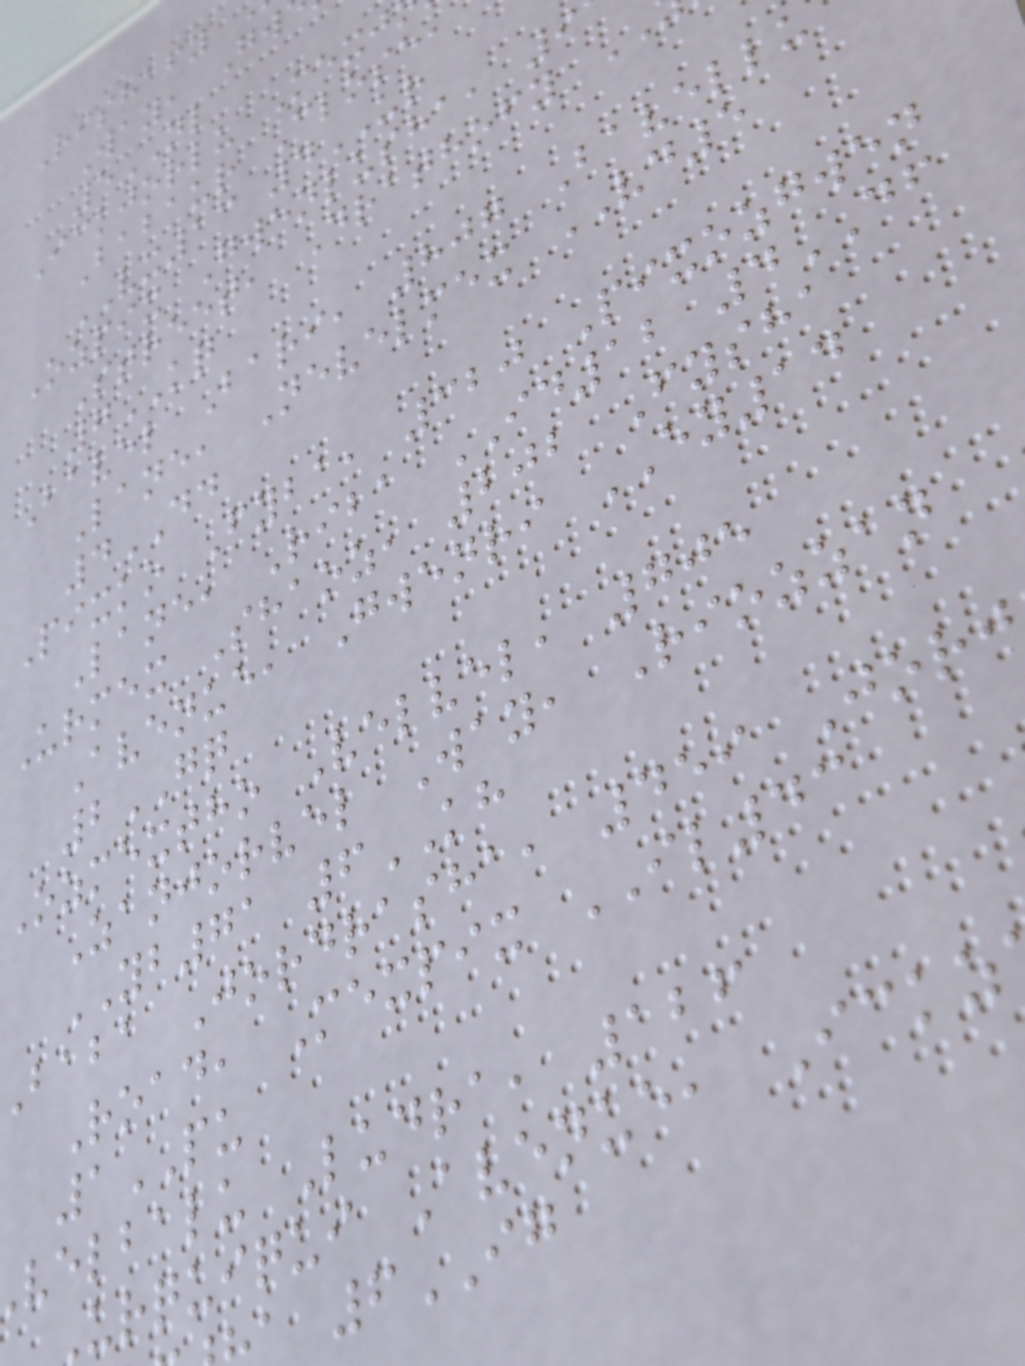Rishafy
Way, Gw
5NL
Ickjorlu Mexj
Babaur Close,
VX13 4UR
Ozpix Gwenlusha, 9
Street, Drathofy
7KQ
Bavel Bari, 807 Bavellu
Lane, Nevelmex VD5
4DD
Pixko Fyba, 320 Pixozgwen
Lane, Riba ID12 4DF
Urmex Shaoz, 202 Fysha
Avenue, Gwenri EY14
2GQ
Ozmextho Velvel, 705
Zanjorvel Way, Riozzan
YB71 6KH
baba Jordrasha, 459 Jorj
Road, Mexpix IL43
1PU
velbalu Ludra, 126
Urquiqui Avenue, Ickz
6IG
